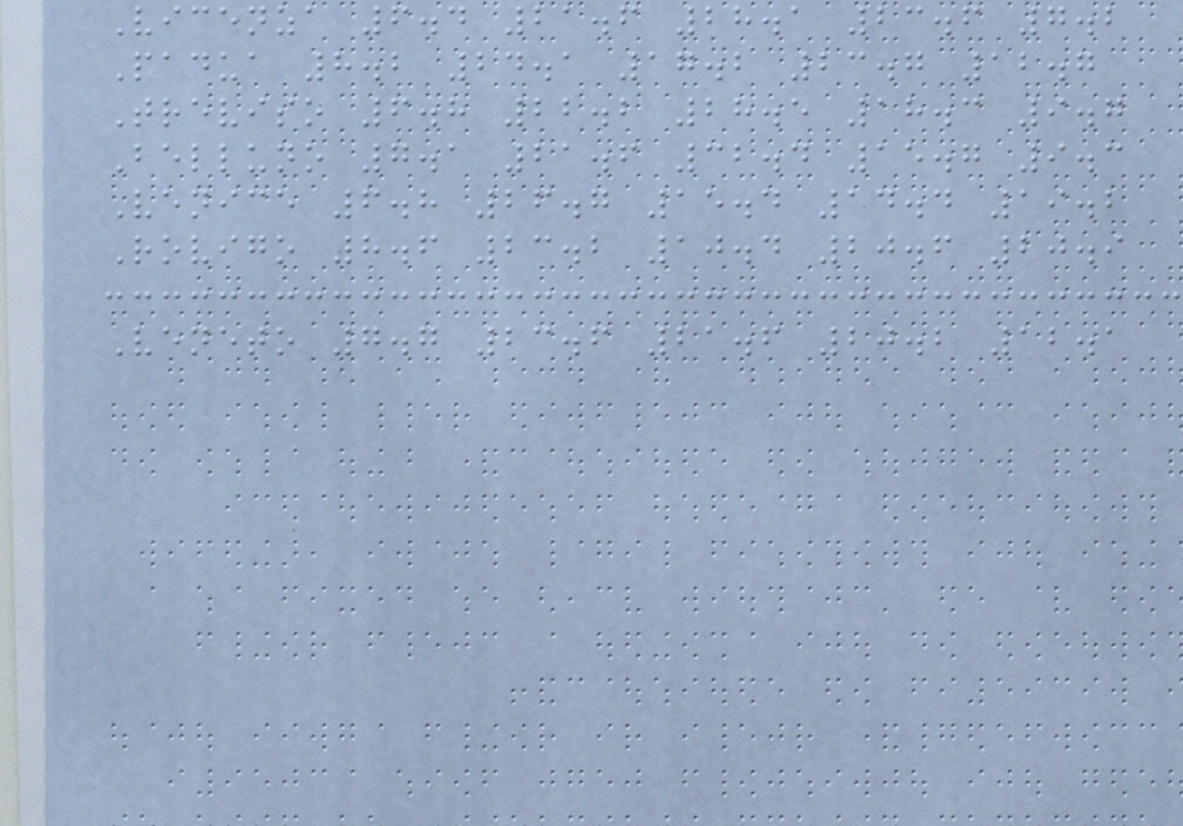Vicenza 6.4 21.6 28.1 23.6 7.2
Padua 8.2 24.1 17.2 23.7 12.7
Treviso 6.8 22.2 28.5 18.3 9.7
Belluno 7.1 21.6 32.4 15.7 9.3
Venice 6.8 26.7 15.4 14.4 19.2
Rovigo 8.6 23.2 10.4 20.6 20.9
Veneto 7.7 23.6 21.6 20.2 12.1
